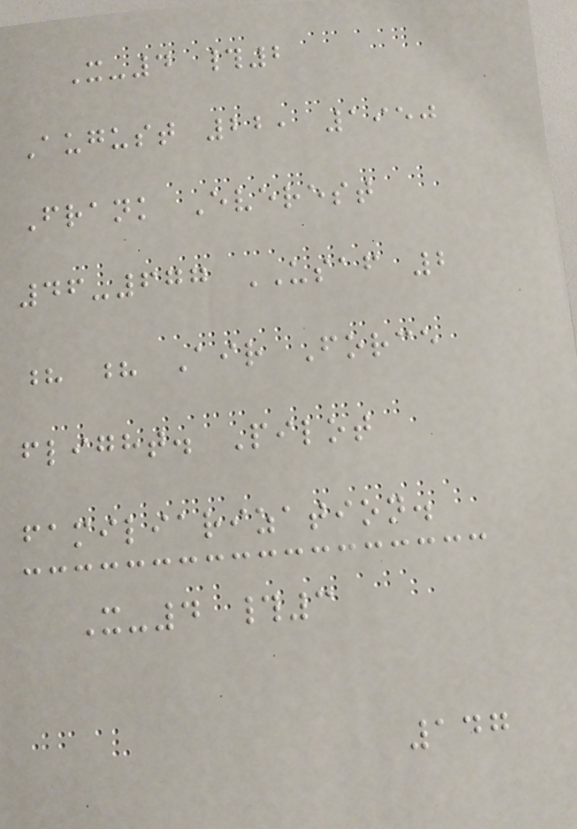X-4 #2
August 22, 1950
Frank Everest
46-677 USAF 2
? ? Air Force
flight. Pilot
familiarization.
X-4 #3
147
